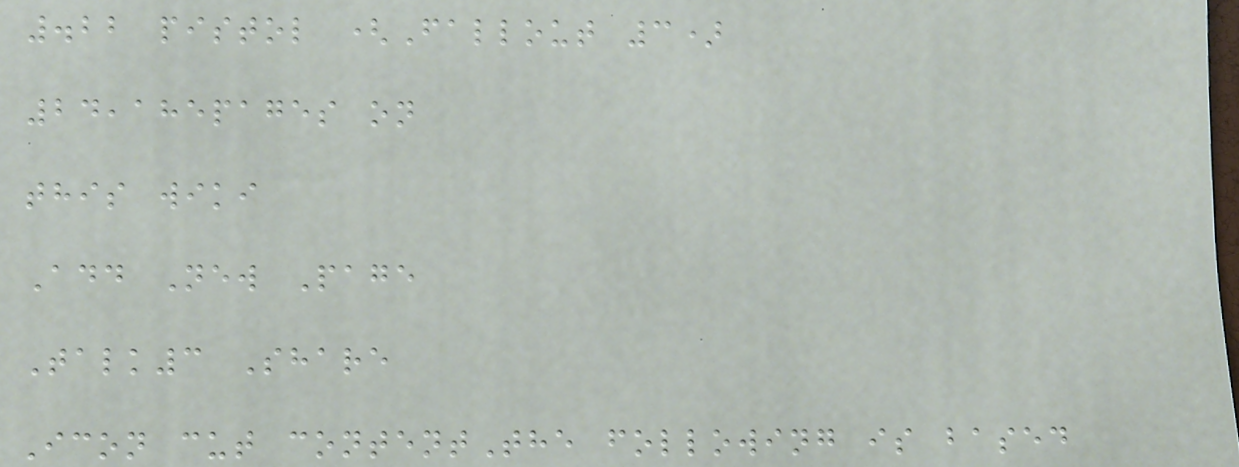.22 pistol (Fallout 3)
24,185pages on
this wiki
Add New Page
Talk3 Share
Icon cut contentThe following is based
